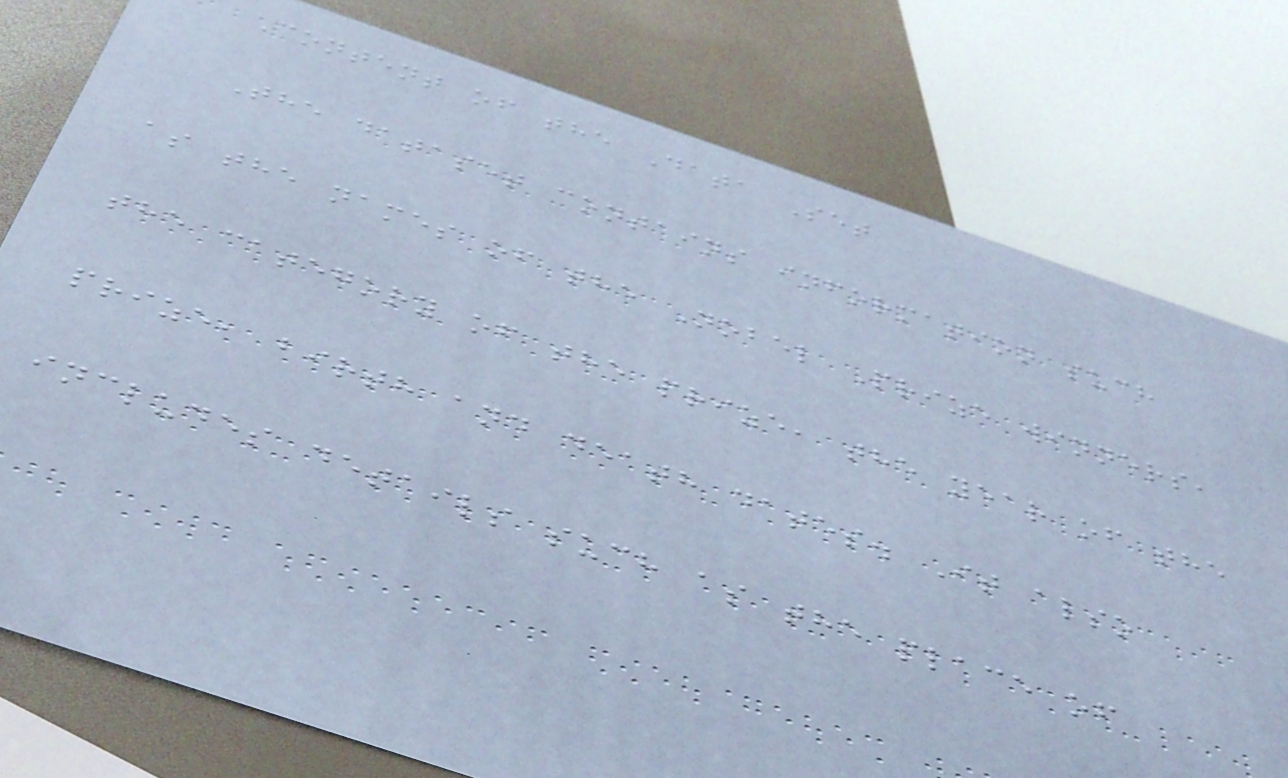Content of the Data Set
The dataset contains information such
as the names of the Nobel Prize winners,
the category of the prize, the year of the
prize, birth and death dates. It also
includes details such as the place of
